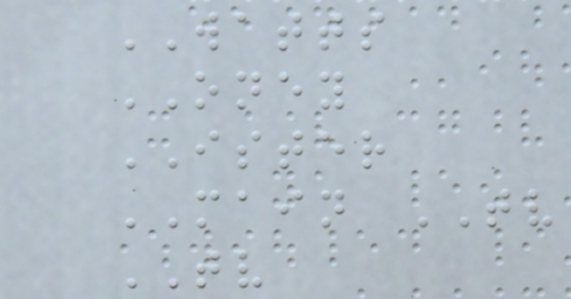WATTS
ONEY
ISTER
MAIN TV
TV
